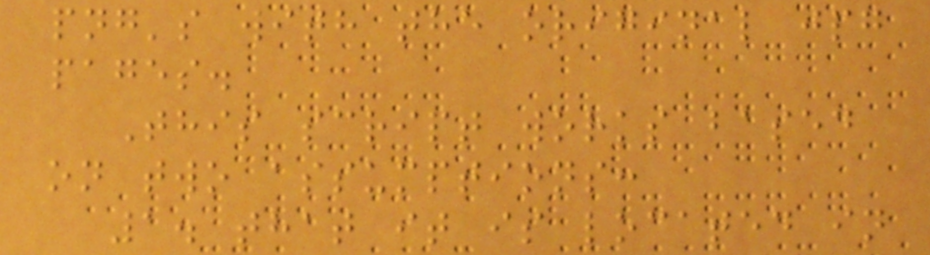png's with the original jpg
pages.
This script works based
on two assumptions:
1. that it is located in
